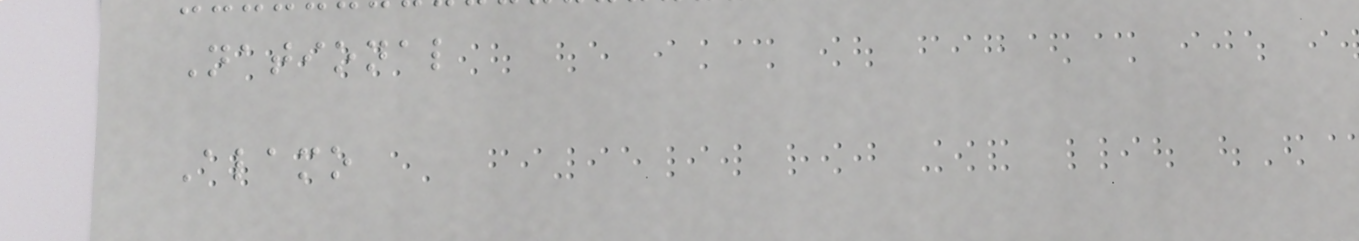National
Alamo
